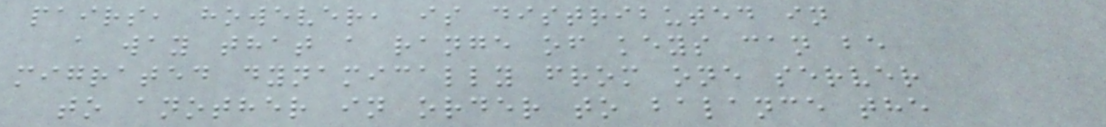pairs, however, is distributed in
a way that a range of keys can be
migrated dynamically from one server
to another in order to balance the
